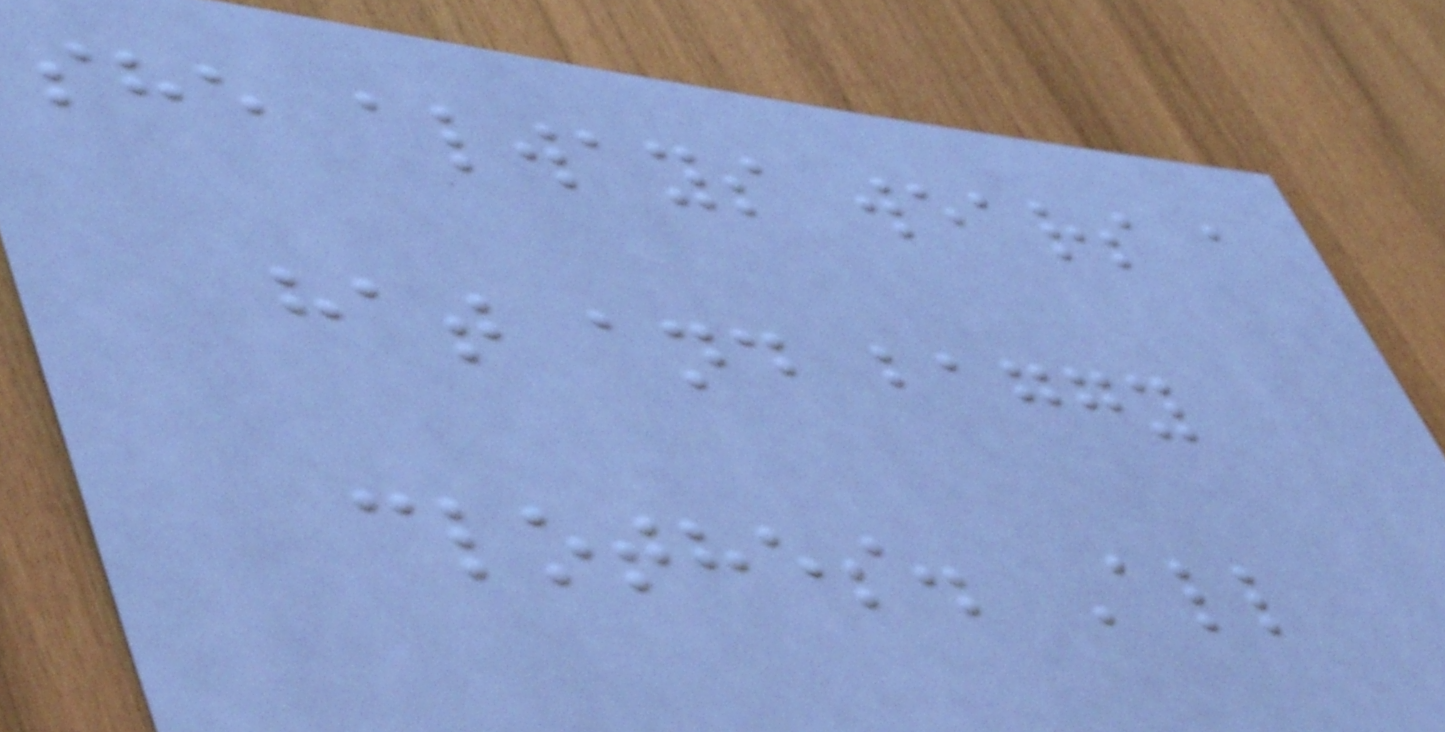she always wears a
hat and baggy
clothes. All
